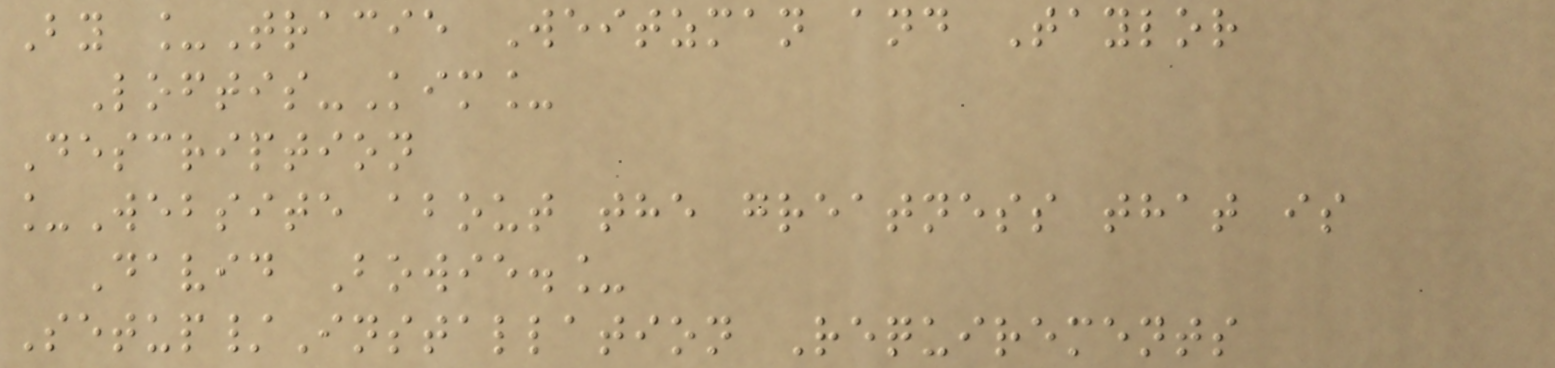By _Tracie Weitzman and Taylor
Loftis-Kim_
Description
_Website about the greatness that is
David Bowie._
Setup/Installation Requirements
